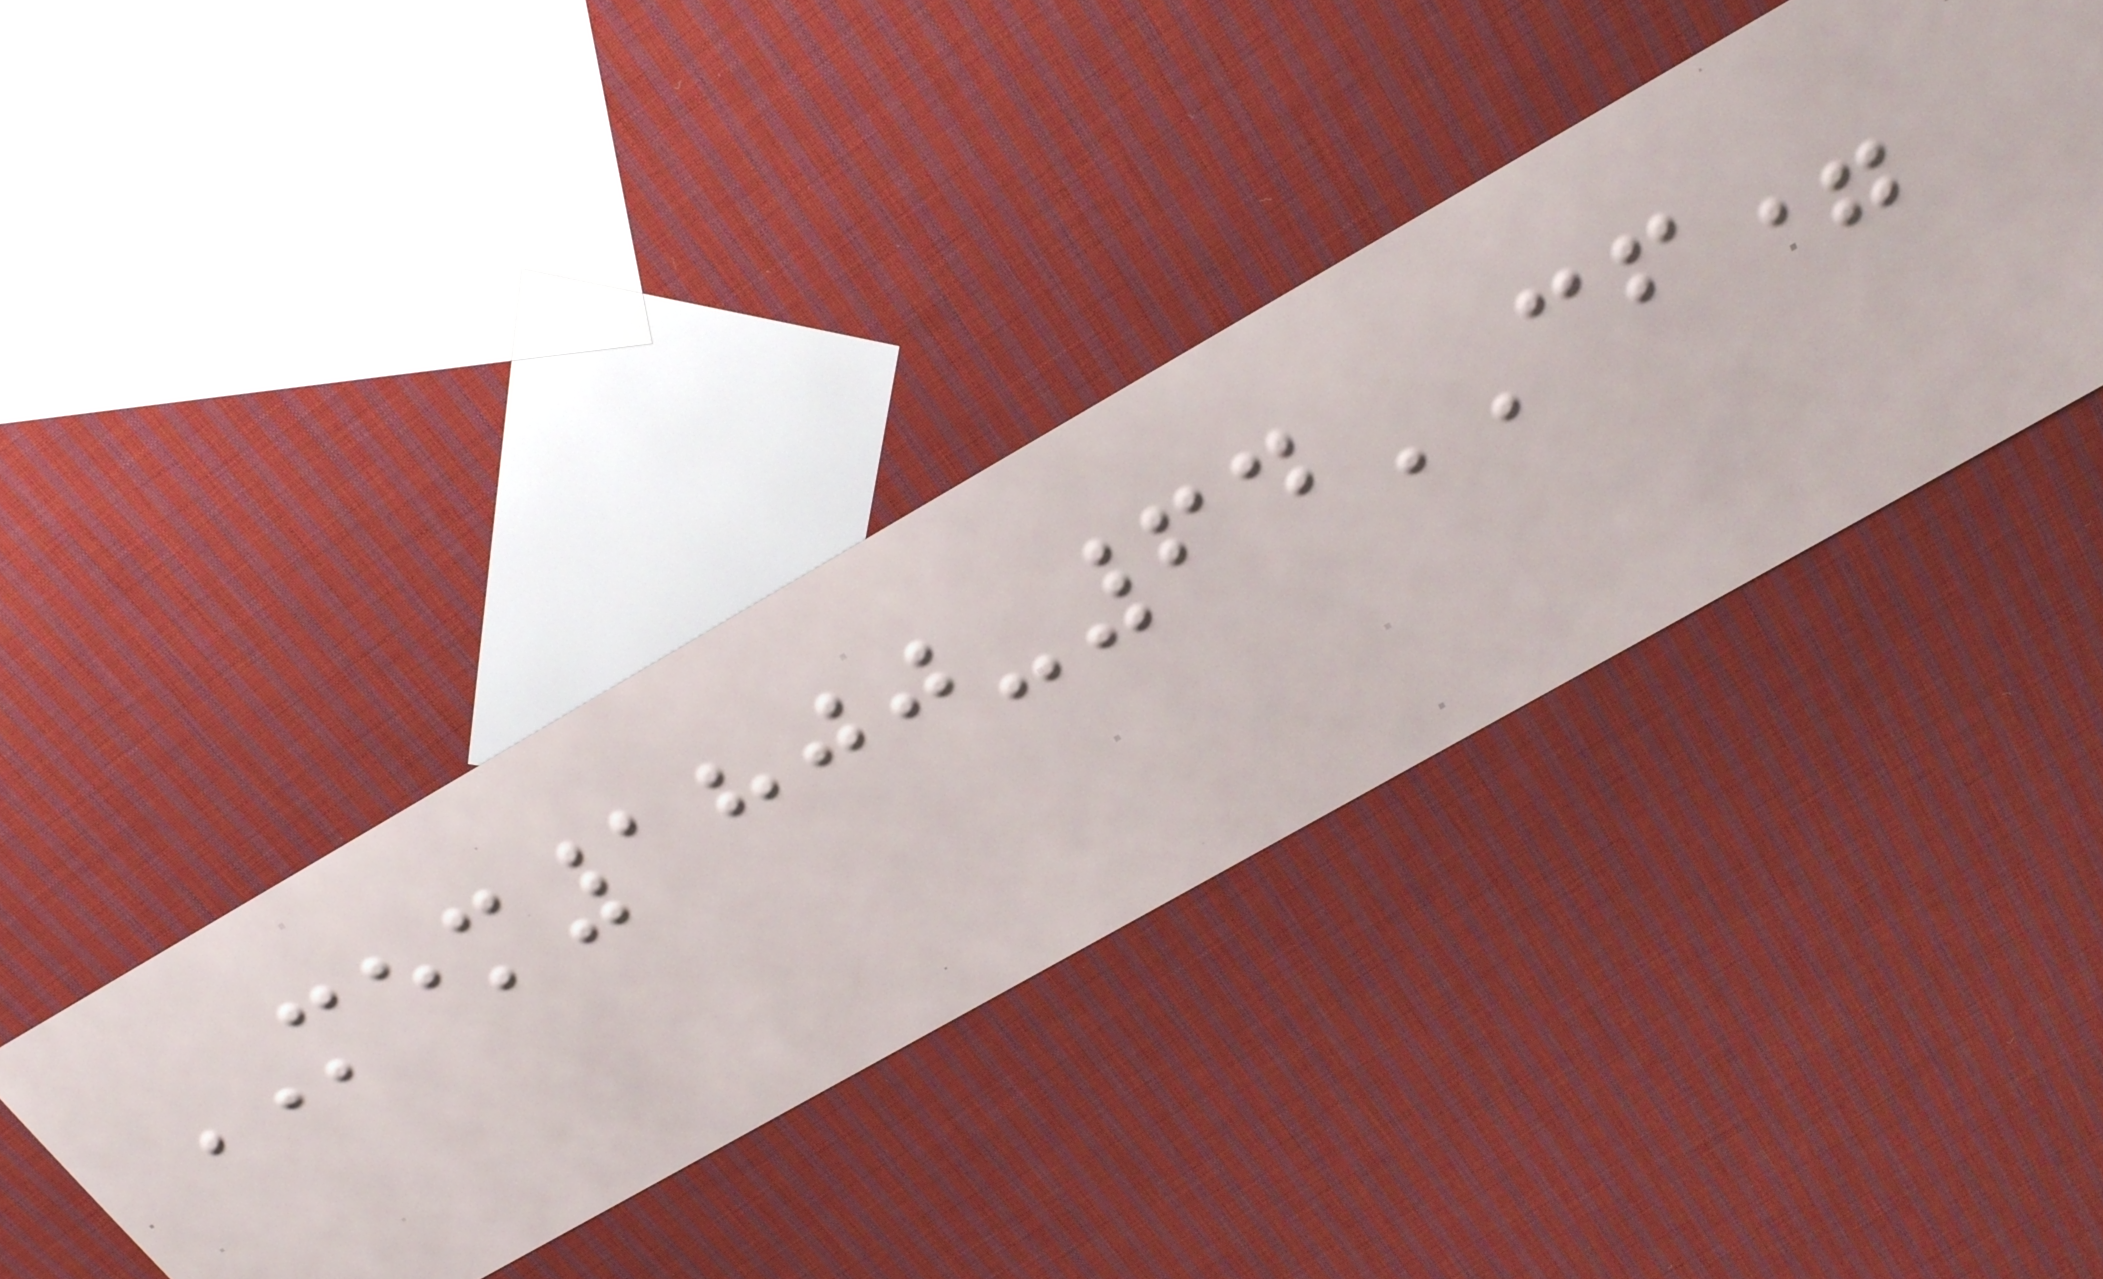MEM1800-64CF=
